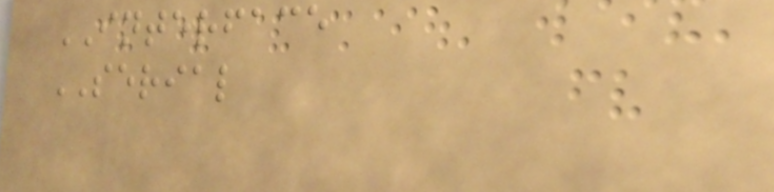INTERFACE
SERIAL
